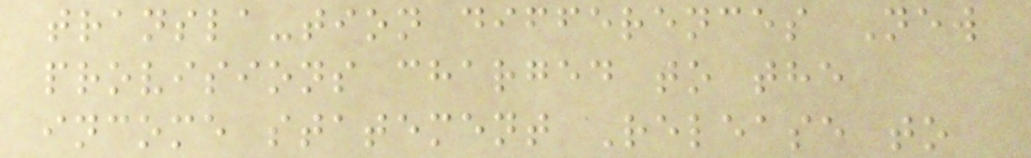transla-tion differences New
provisions charged to the
income statement Release to
